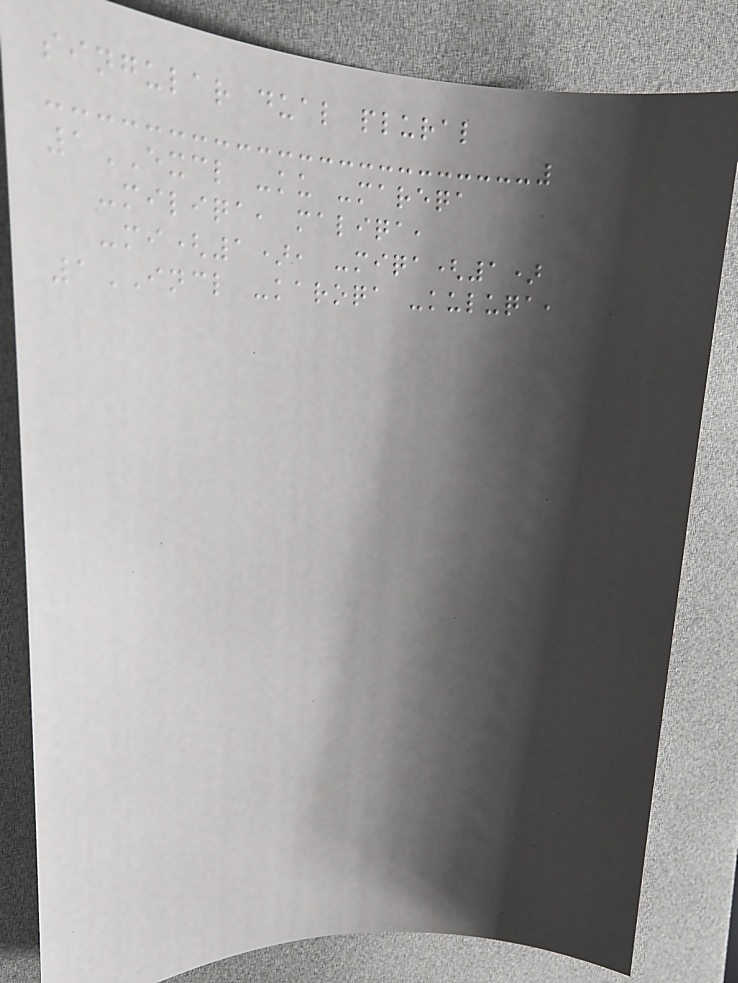singular dual plural
1EXCL -ku -mareqa
-miliqa, maliqa,
-mi(1), -miqa(1)
1INCL -karoqa -kuluqa,
